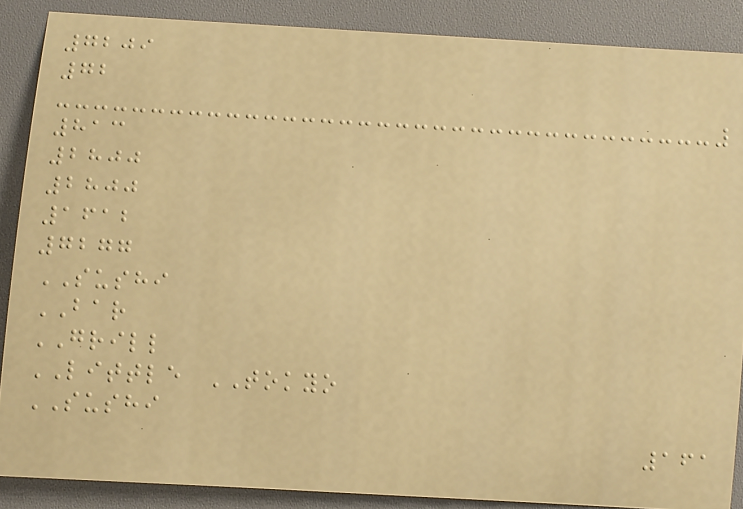7209
72
813
2800
2800
1612
7277
SUSHI
BAR
GRILL
LITTLE TOKYO
SUSHI
161
